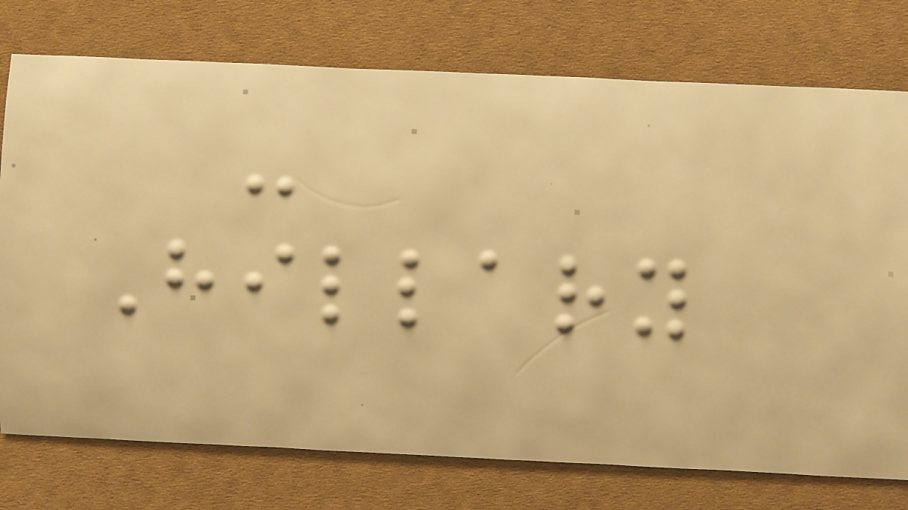-
Hillary
